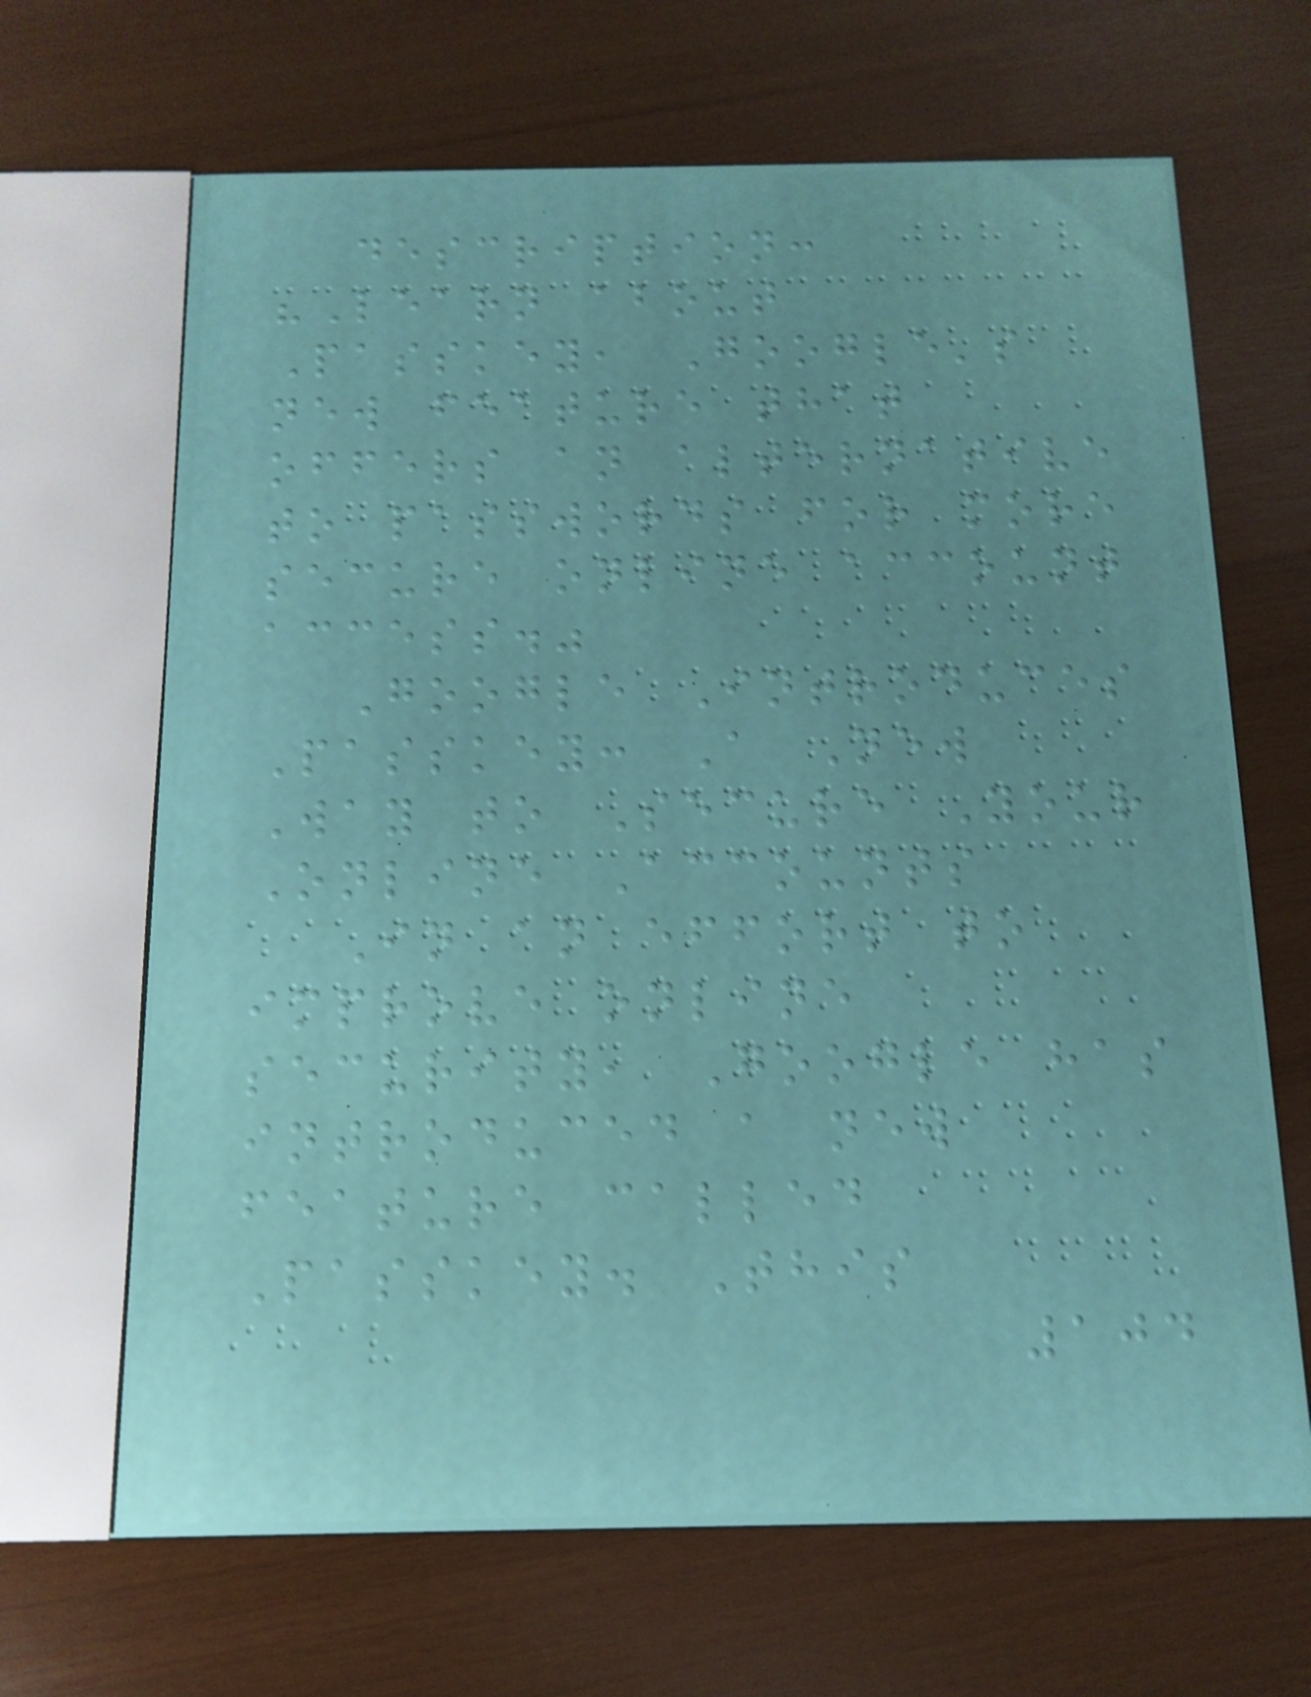description:
"Learn about
Passkey, Google's
new feature that
offers an alternative
to passwords for more
secure online account
access."
Google Introduces
Passkey: A New
Way to Secure Your
Online Accounts
In an effort to
improve online
security, Google has
introduced a new
feature called
Passkey. This
104
